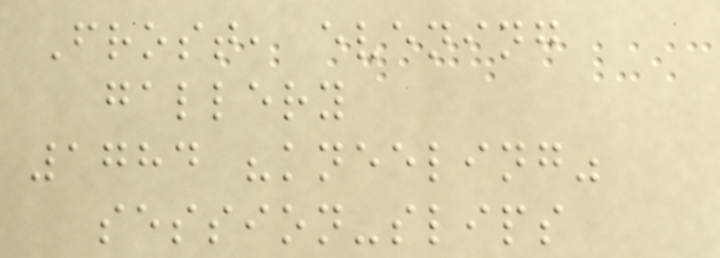Frost, evening
gallery
1784 "kneeling"
session-slips
